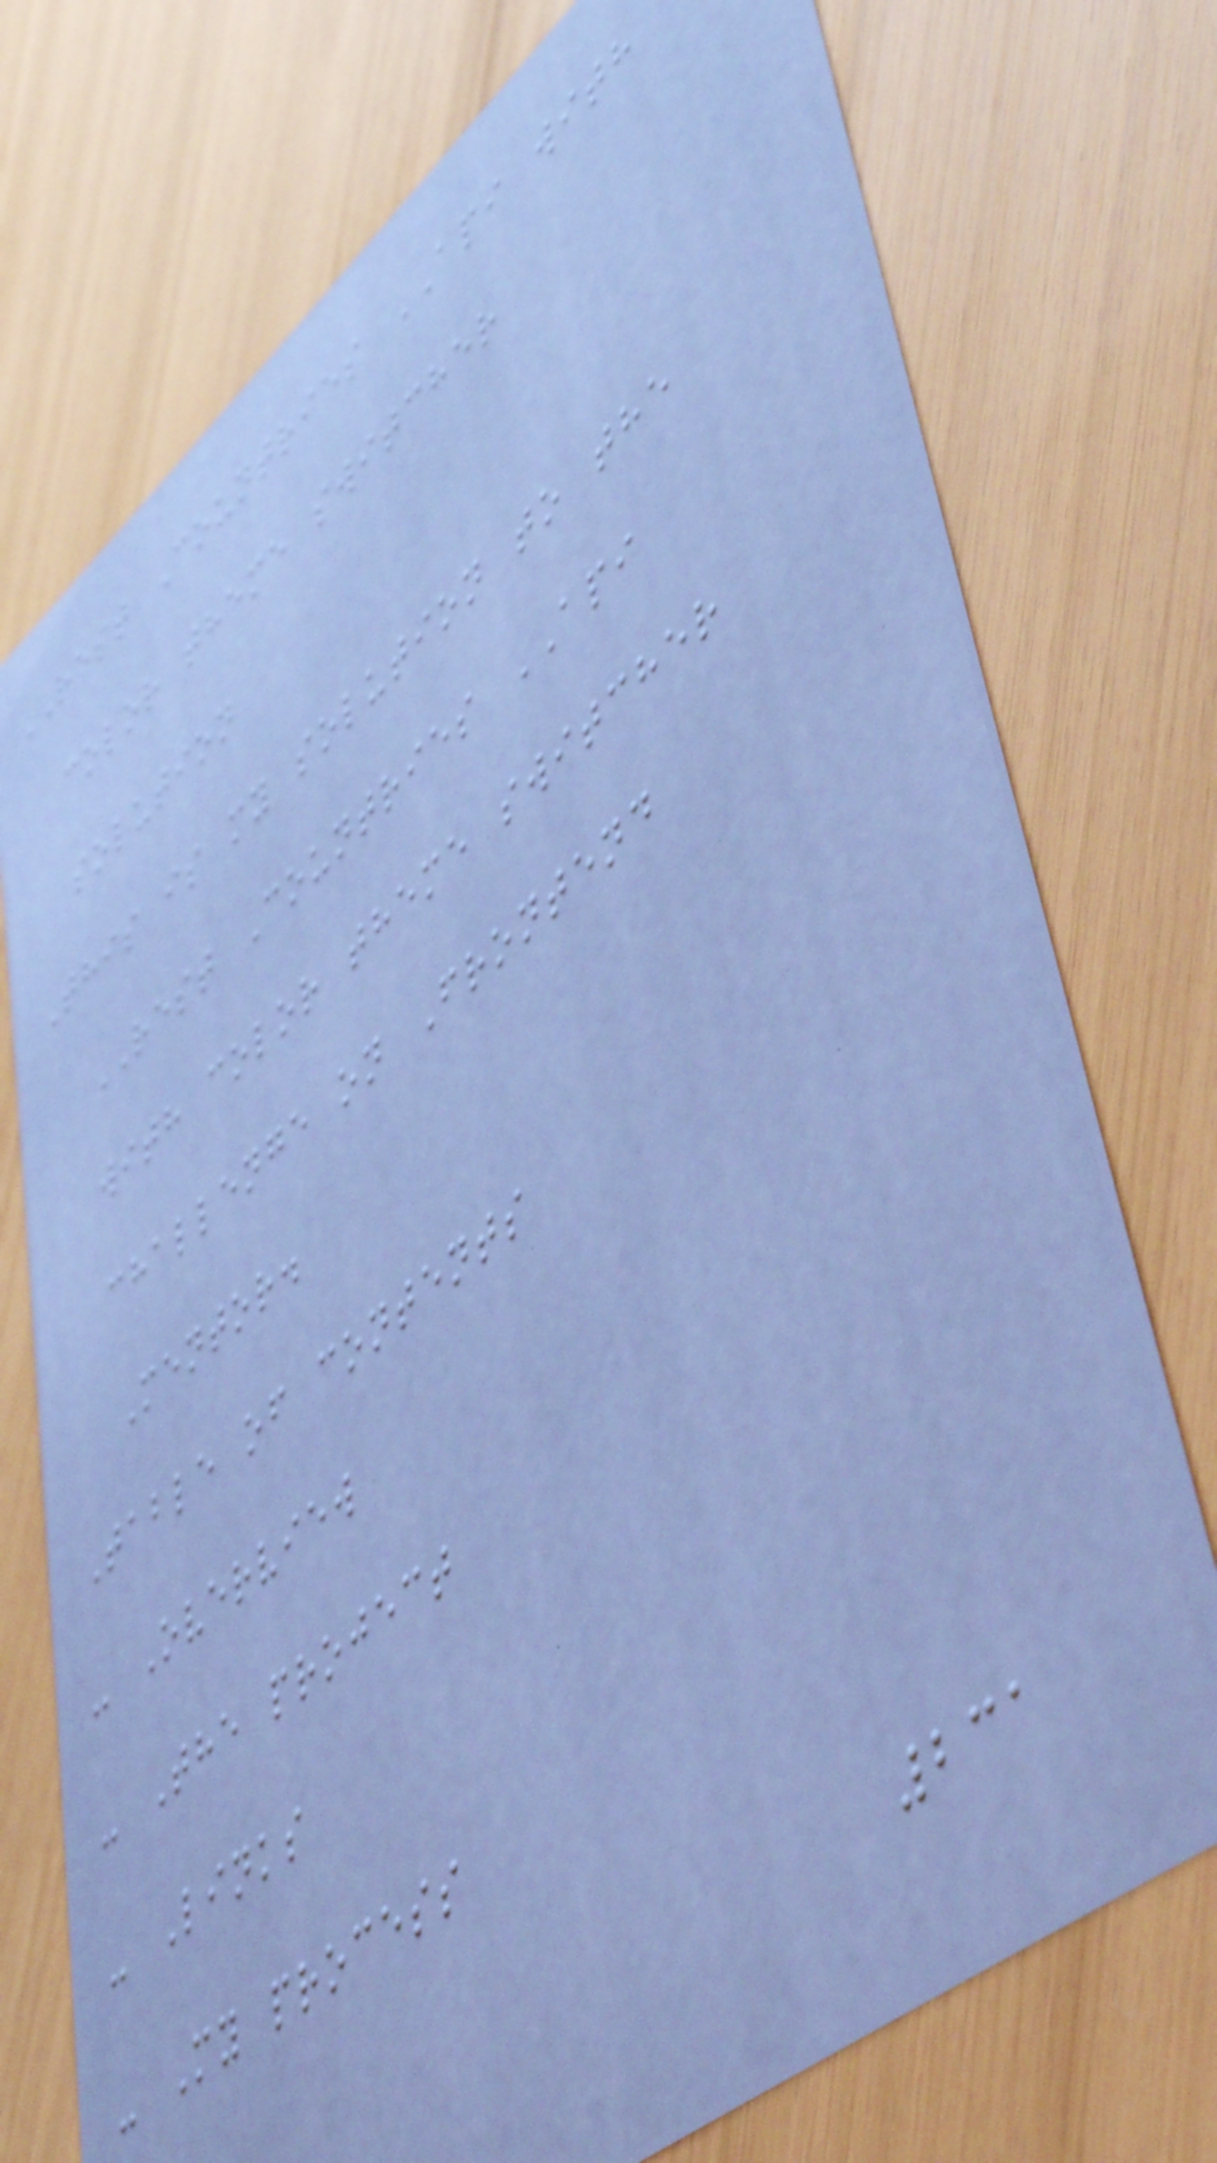REST Countries API with
color theme switcher
solution
This is my solution to the
REST Countries API
with color theme switcher
challenge on Frontend
Mentor.
Table of contents
- Overview
- The project
- Links
- My process
231
